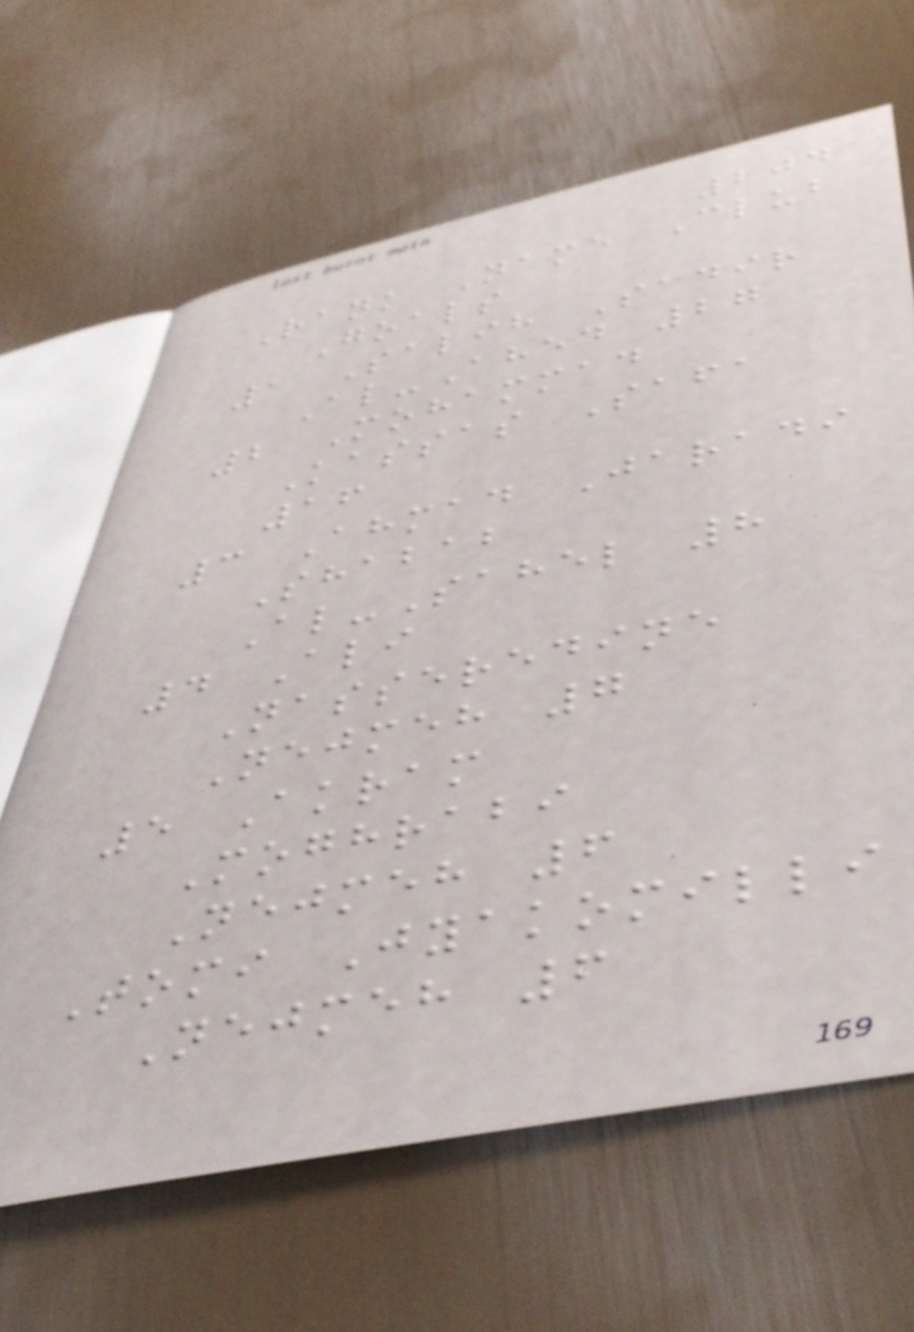204
Rank Name Club
Goals
1 Salih Sadir
Al-Ahed 27
2 Mohammad
Kassas Safa
16
3 Ahmad Jaradi
Shabab
Al-Sahel 8
4 Ali
Nasseredine
Nejmeh 7
5 Akram
Moghrabi
Nejmeh 6
Tomi Jyakomilli
Nejmeh 6
